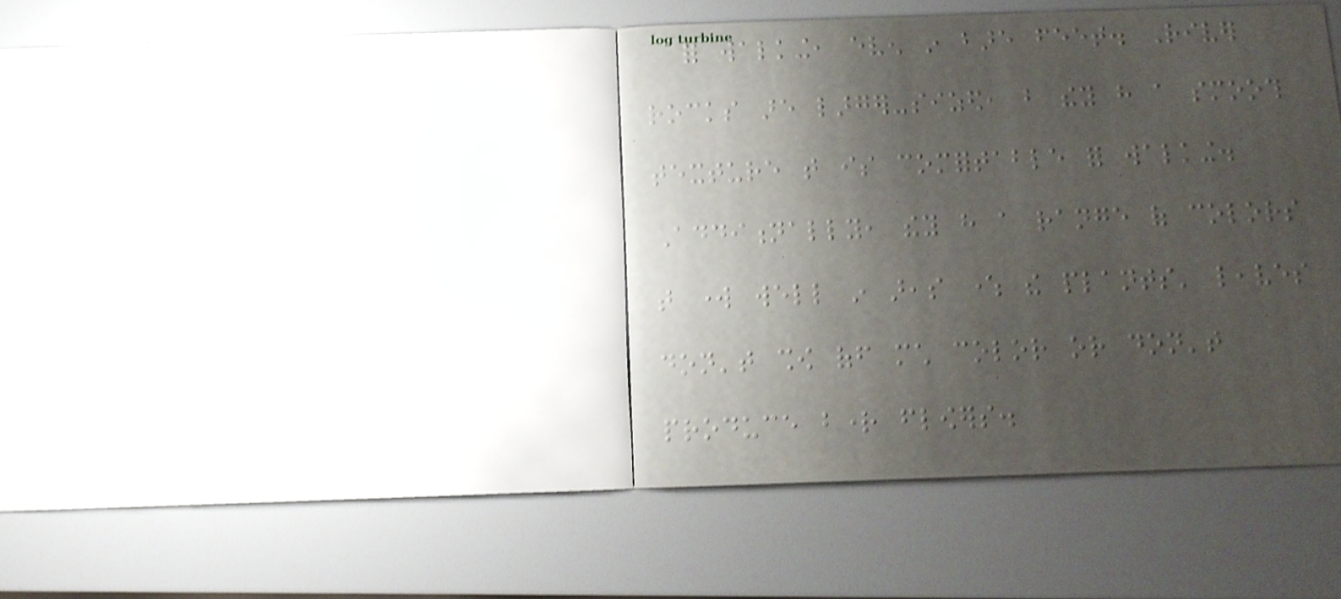for walking, even in bare feet. River
rocks are larger-sized, but they have a smooth
texture that is comfortable for walking.
Additionally, they have a range of colors
that work well in areas where the plants' leaves
don't show off much color or don't
produce bright flowers.
